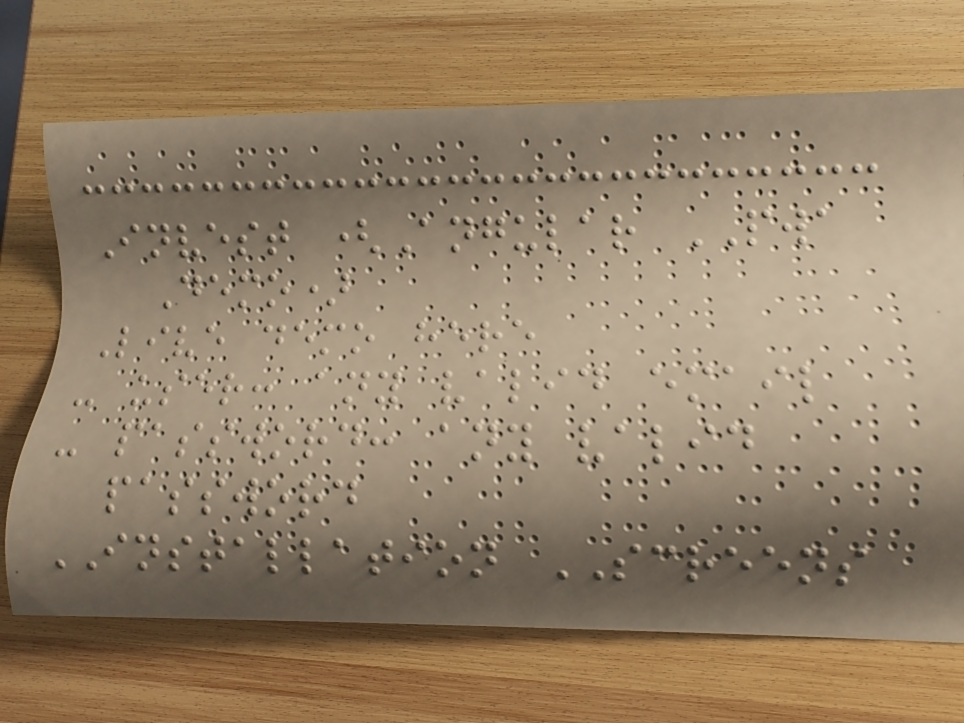Invest (Angular PWA
Demo)
Live demo here
- user: any valid email
- password: any valid
password
INSTALLATION SCREENS
